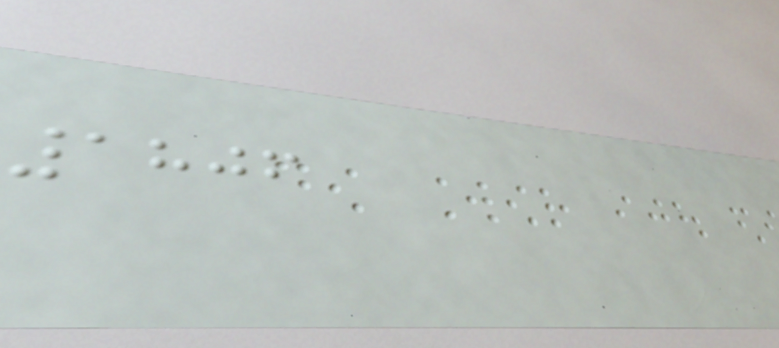1806
